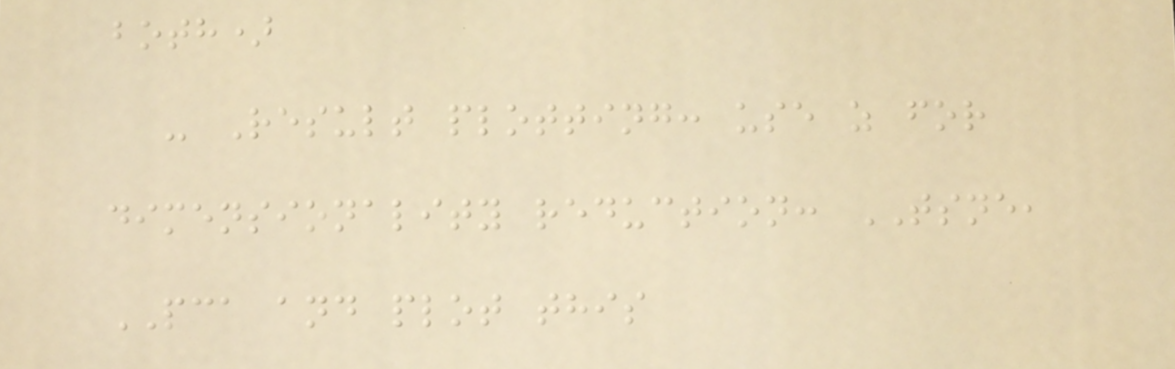both)
- Result plotting: use z for
dimensionality reduction: TSNE,
PCA and plot this
